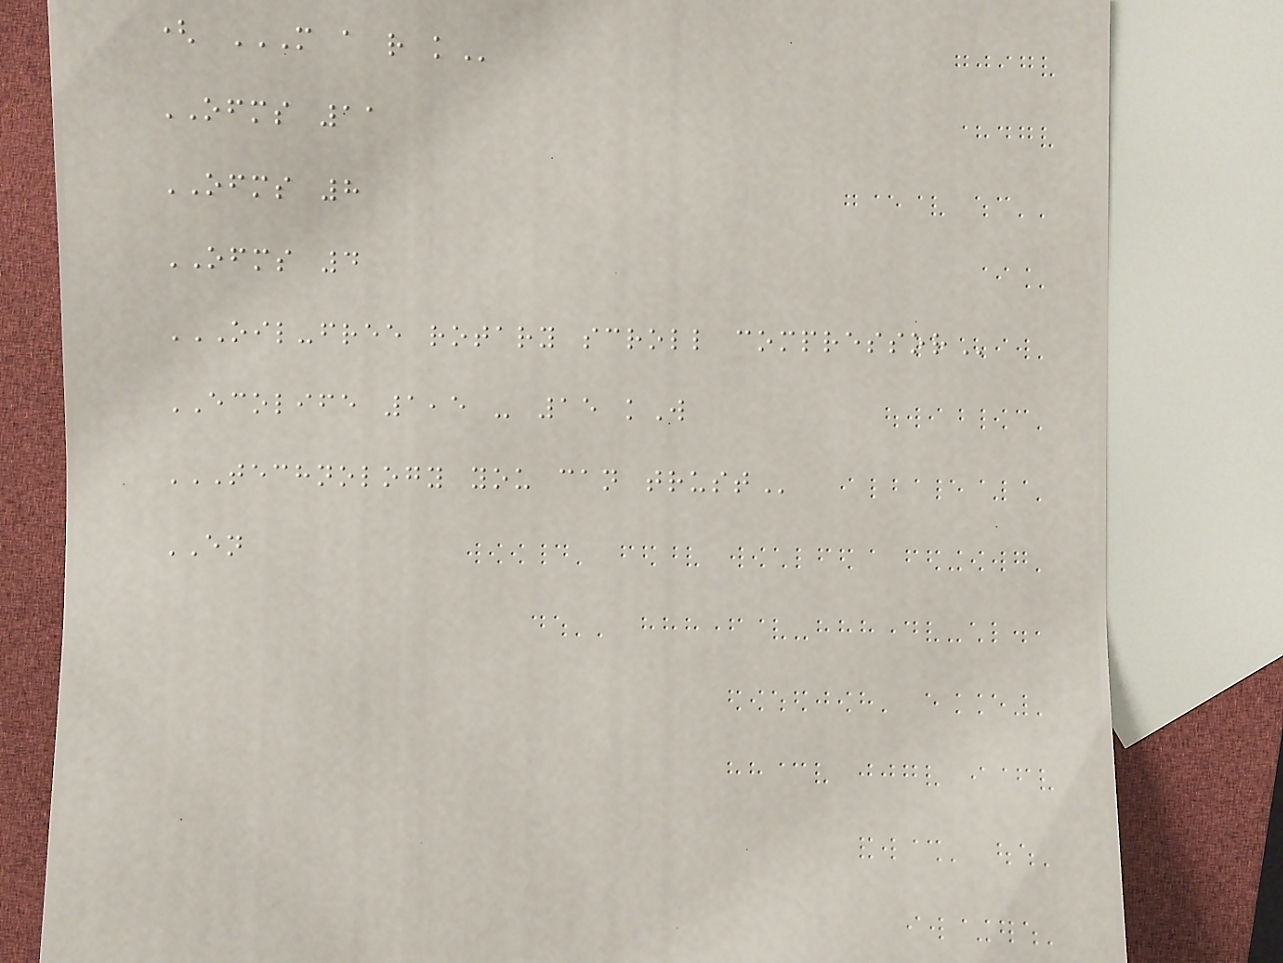( M A R K
OFMS 11
OFMS 8
OFMS 4
OIL-FREE ROTARY SCROLL COMPRESSOR
ECOLIFE 1,5 - 15 kW
TECHNOLOGY YOU CAN TRUST
EN
